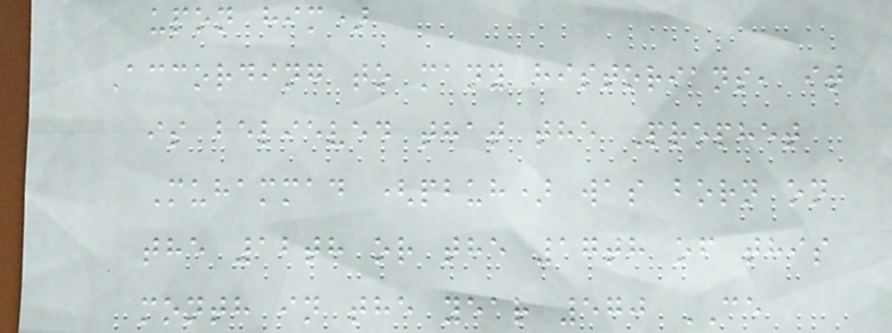upon him)
According to many historians, it
is believed that the Prophet
Muhammad (pbuh) was born on
the 12th or the 17th of this
month in the year 570 CE
